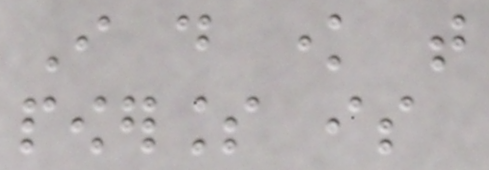I do know that
powerless is
